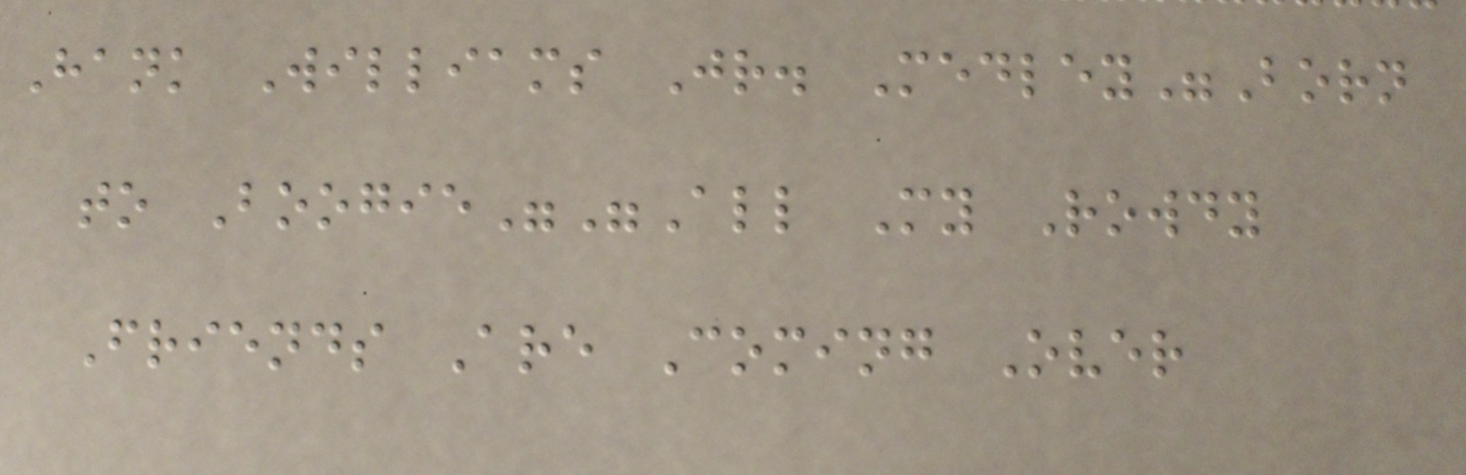Hank Williams Jr. Medley"Born
to Boogie""All My Rowdy
Friends Are Coming Over
